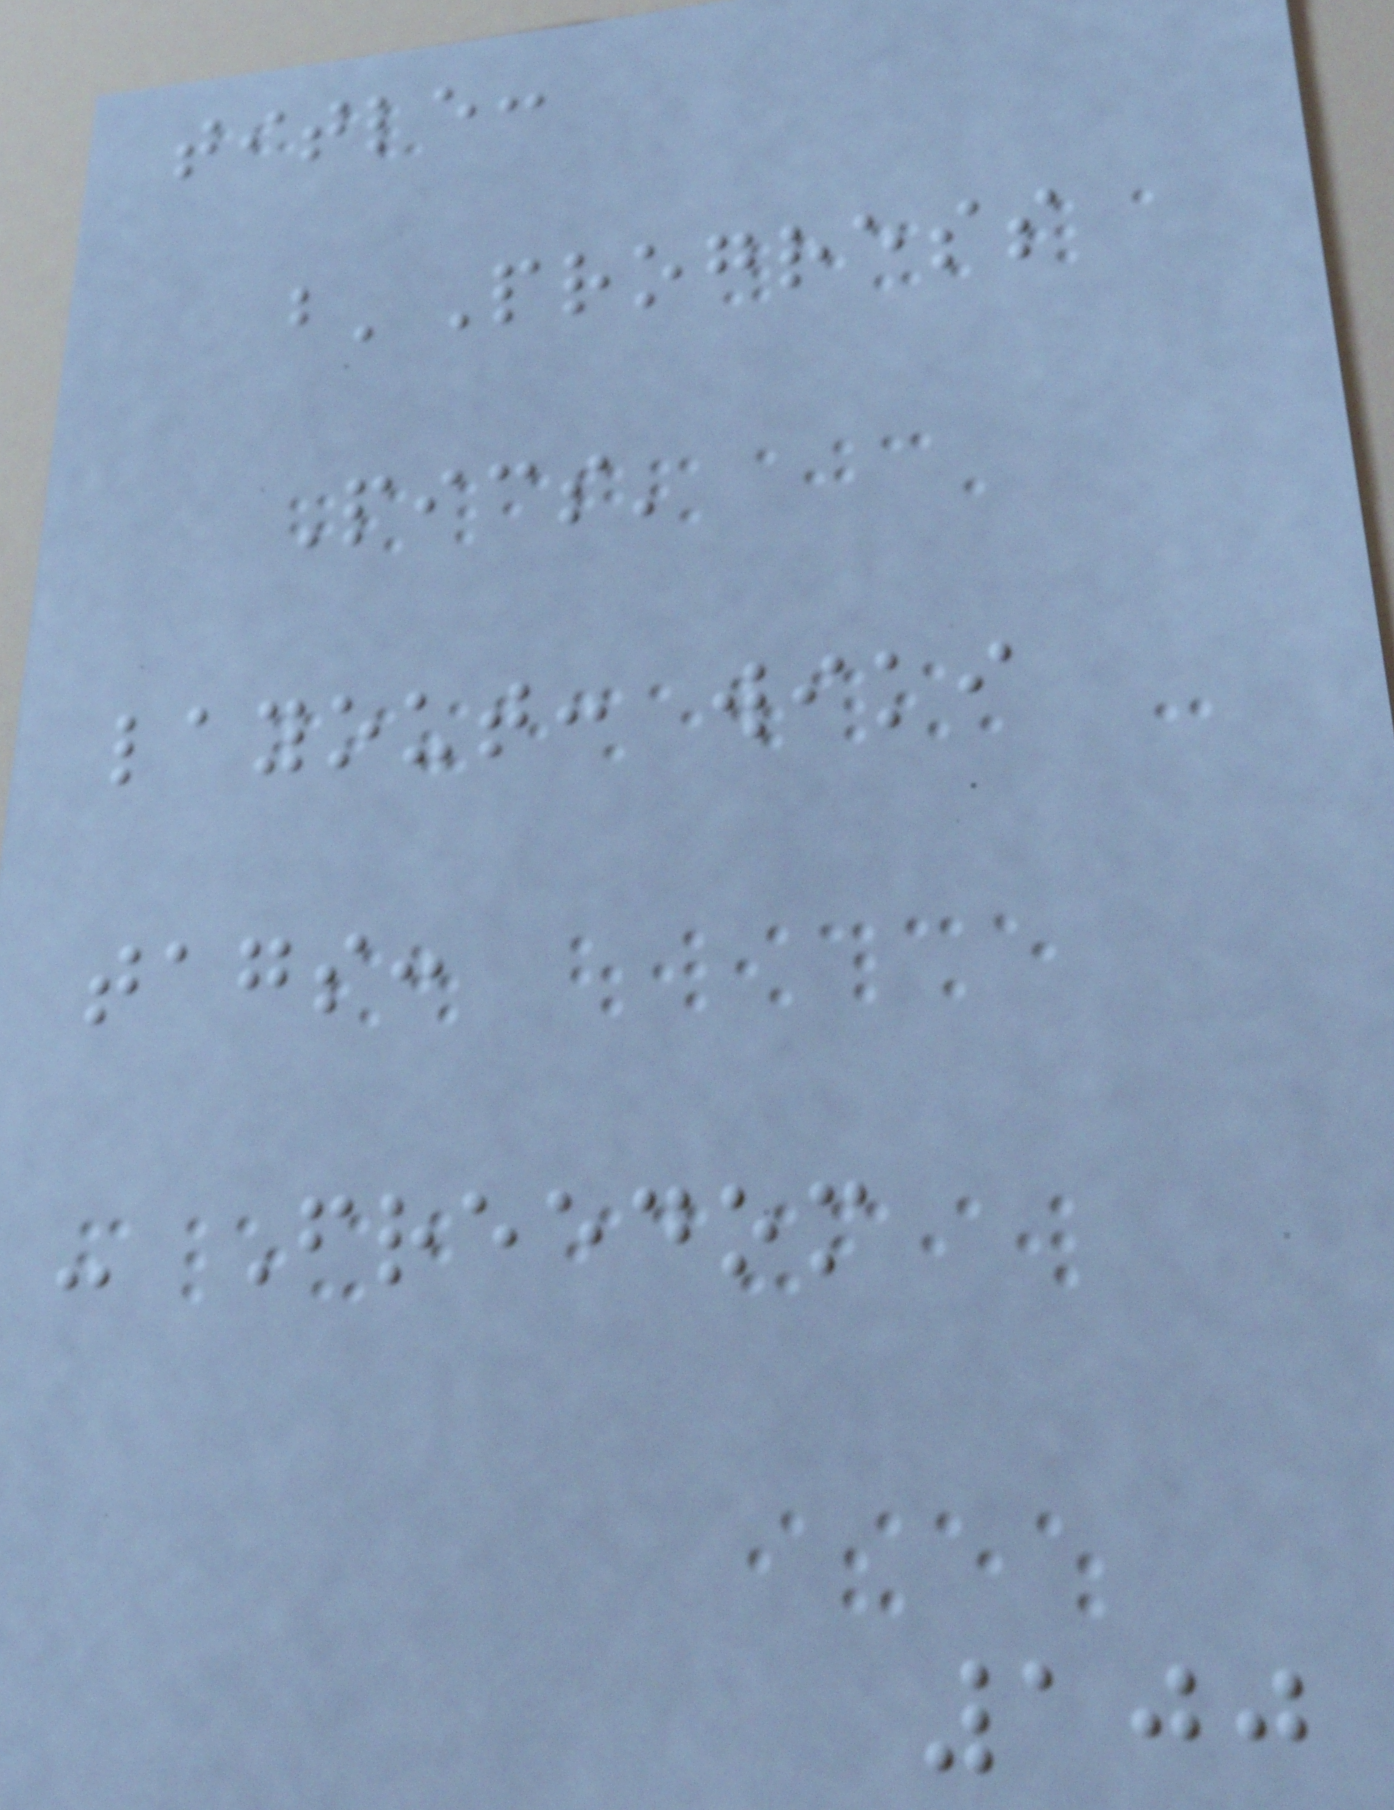title:
b'Progress
Pics'
layout: wiki
tags:
- Freedom
100
